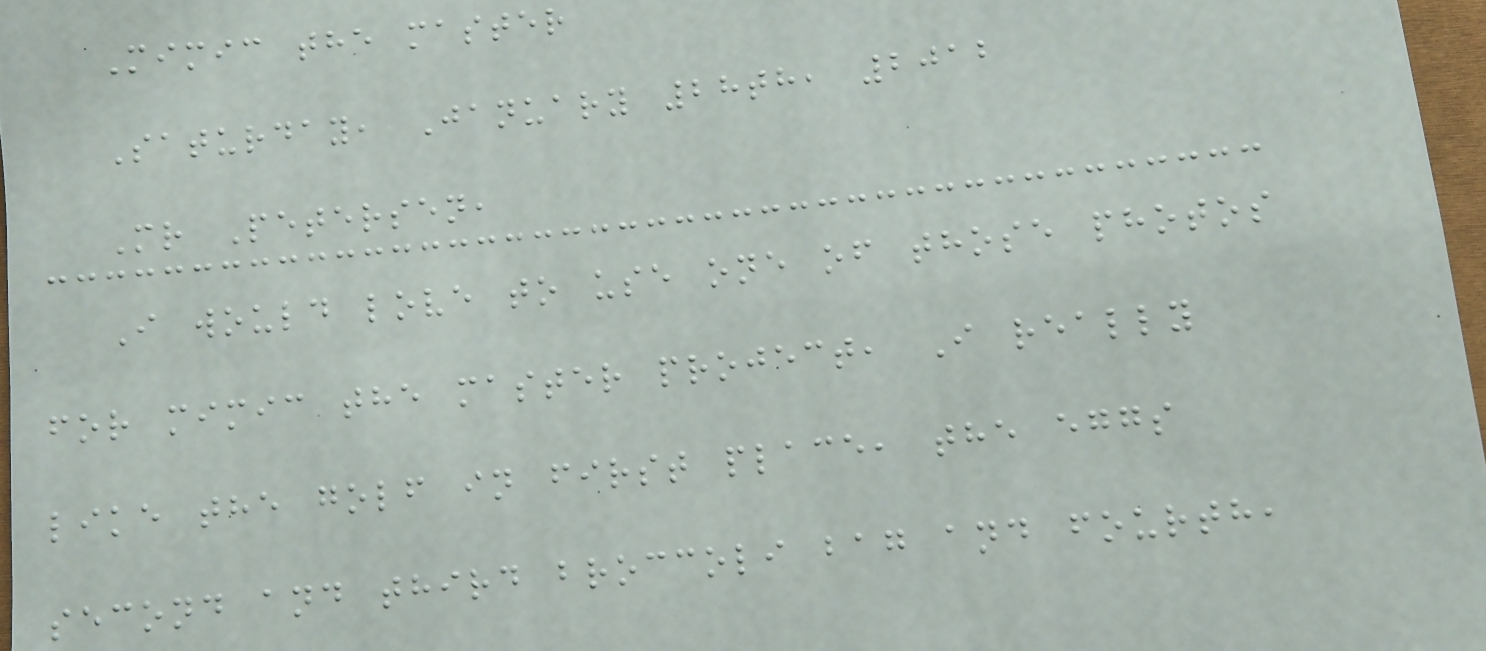Mimic the master
Saturday, January 28th, 2012
Mr Petersen,
I would love to use one of those photos
for mimic the master project, I really
like the golf in first place, the eggs
second and third broccoli bag and fourth,
